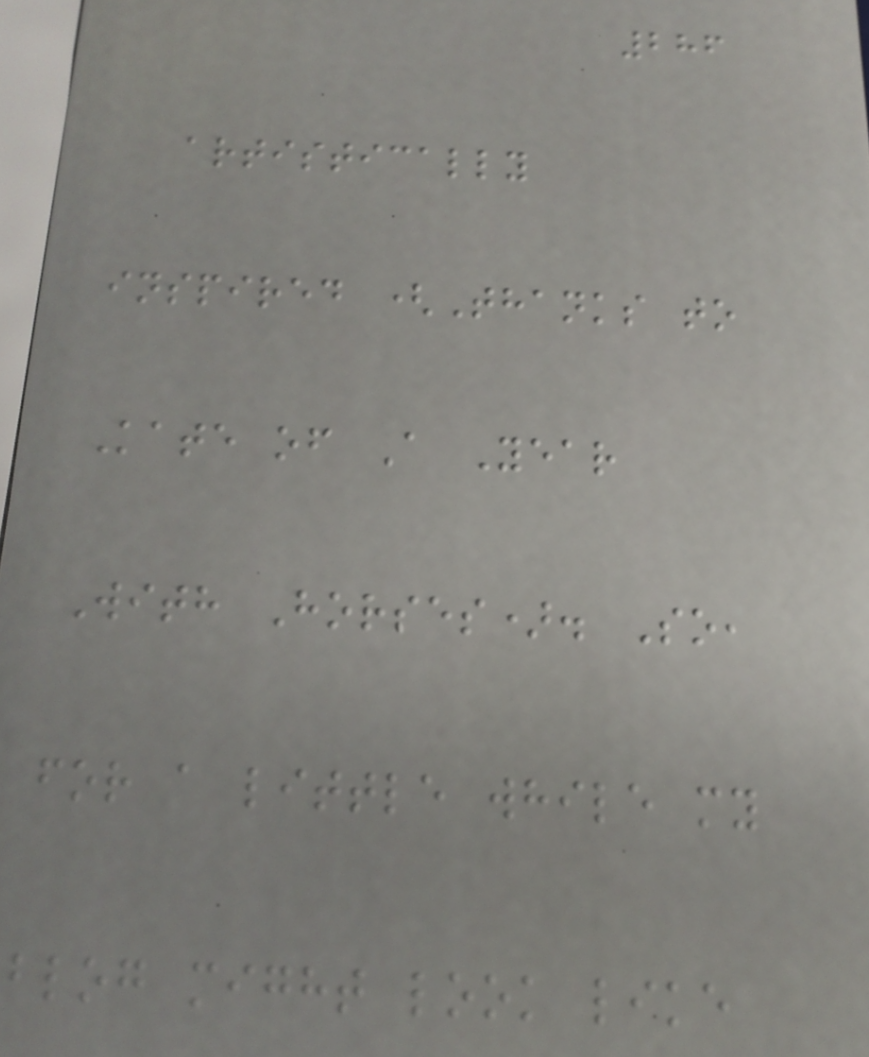286
artistically
inspired (Thanks to
Kate of A Year
With Horses). So,
for a little while my
blog might look like
